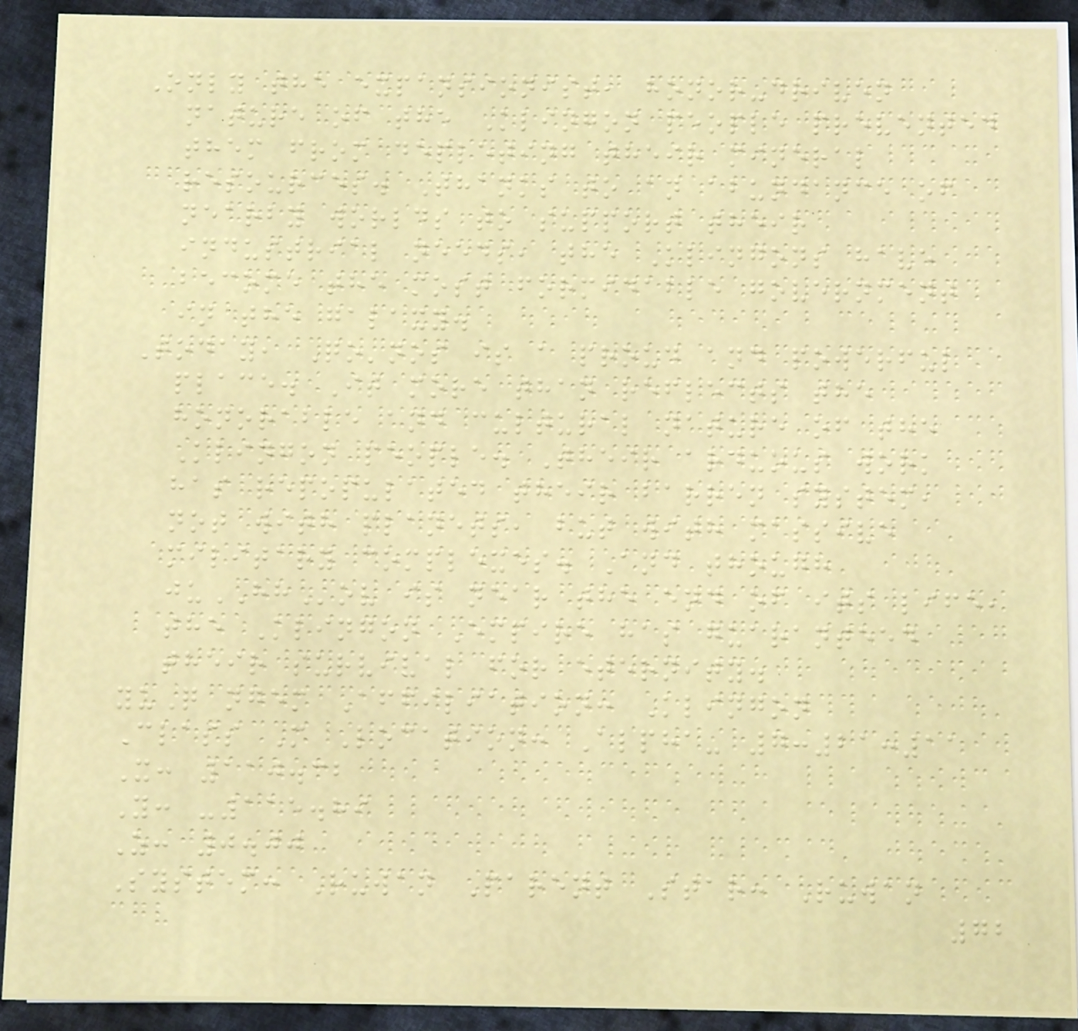Only the expansionist, honor-driven
nature of the Klingon people prevented
them from depleting their mineral
resources. Thanks to an abundance of
nearby worlds to support their
industrial needs, the Klingons have
become the most formidable government
in the galaxy.
Today, Qo'nos is a proud and powerful
place. It more than reflects the
honorable and cultural nature of the
Klingon people. Their arduous work
has repopulated their barren system,
not with planets, but with massive
military complexes. And though
juHHov is near the end of its life,
the Klingon Empire has guaranteed
their survival for eternity.
yuQ ngem Affiliation: Klingon
Class M Location: Alpha- 7:21:11
X: 110.32
Y: -115.89
Z: 0.00
System: Ruwan Parent Star: Ruwan
72
